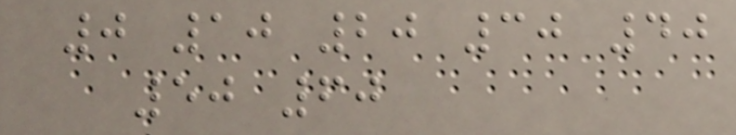0 10 20 30 40
50 60
